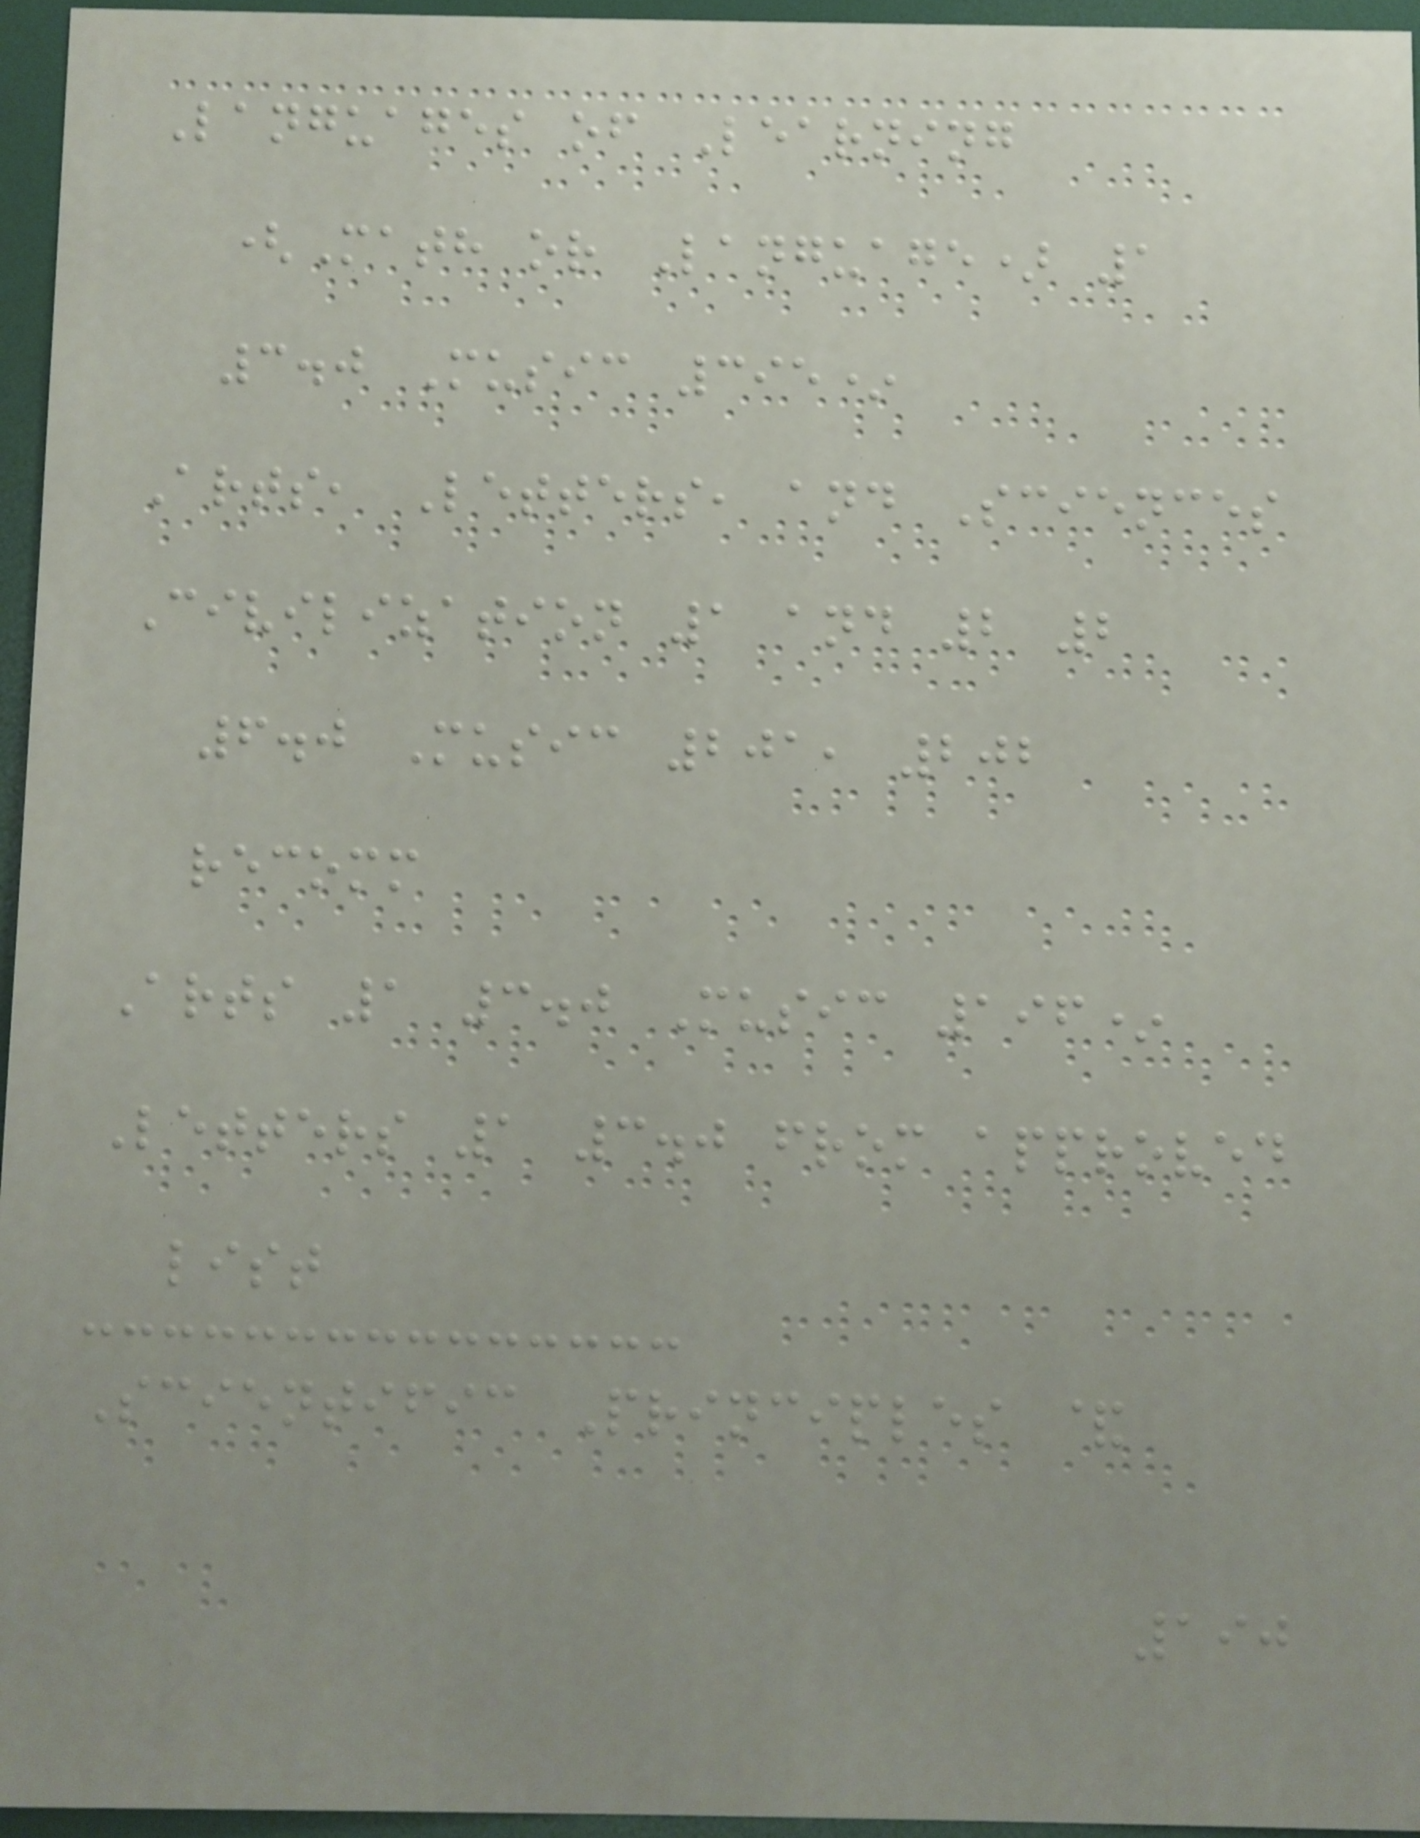Languages of Learning
(Math or Language) 1
3.0 Music 395*
Arts, Letters, and Sciences
Civilization 1 and 2 2
6.0 Music 201, 202
recomm
Arts 1 3.0 Music 196*
Letters 1 3.0 from approved
list
Scientific Principles &
190
